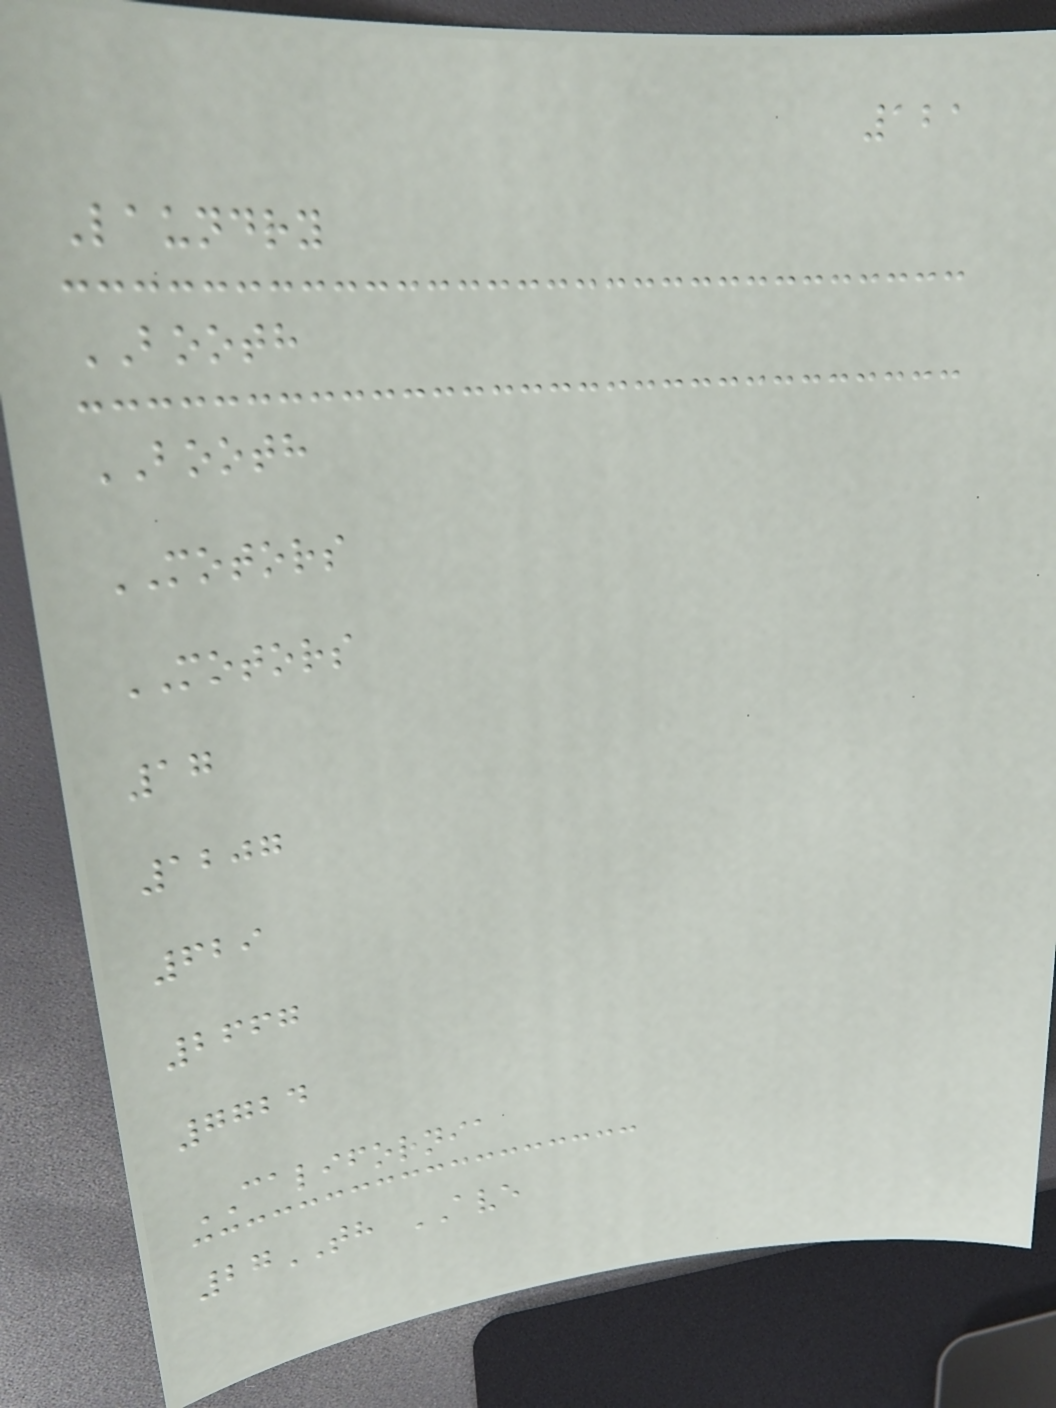121
Laundry
BOOTH
BOOTH
MOTORS
MOTORS
17
1207
629
2667
7724
CALIFORNIA
27TH AVE
